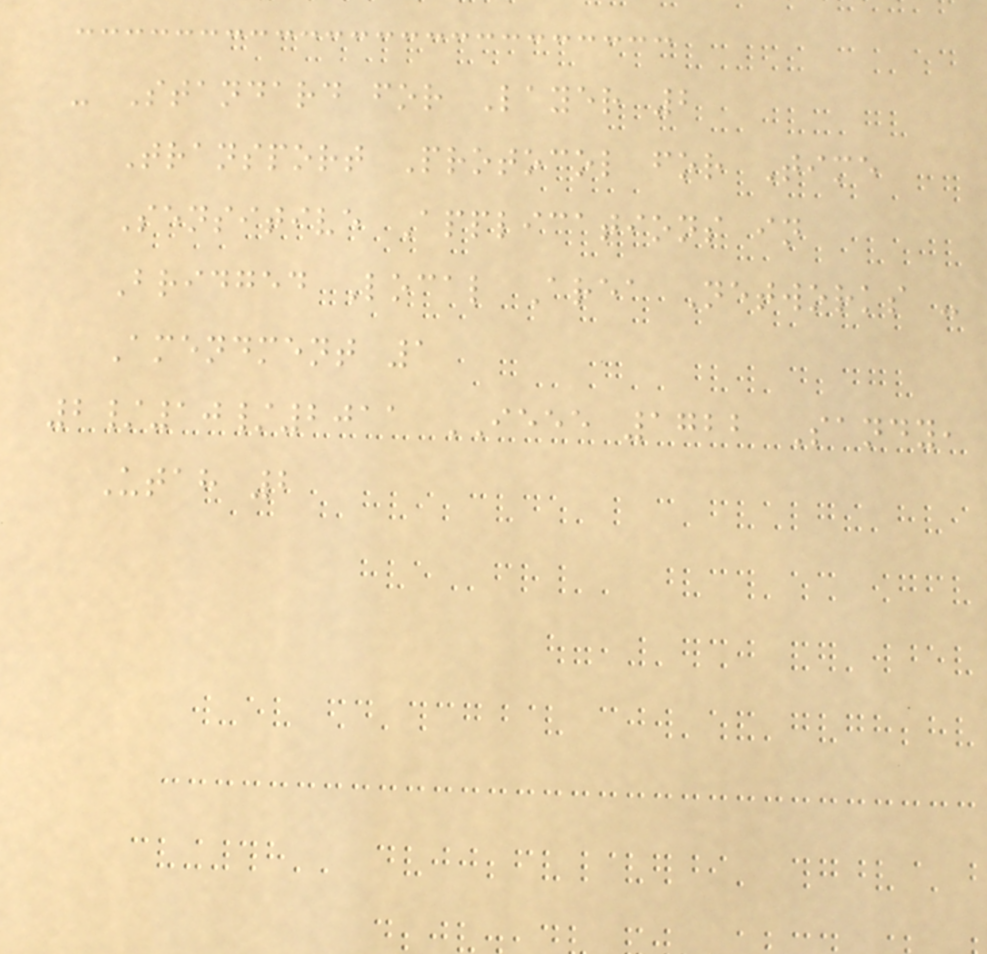- Standard for Layer 2
Transport Protocol for Time
Sensitive Applications in
Bridged Local Area Networks -
Amendment 1
2/10/2011 IEEE 1722 Sandy,
Utah 2
